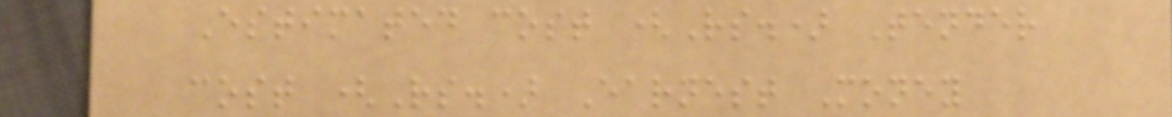Estimated cost (Rs.) Tender
cost (Rs.) Earnest Money
